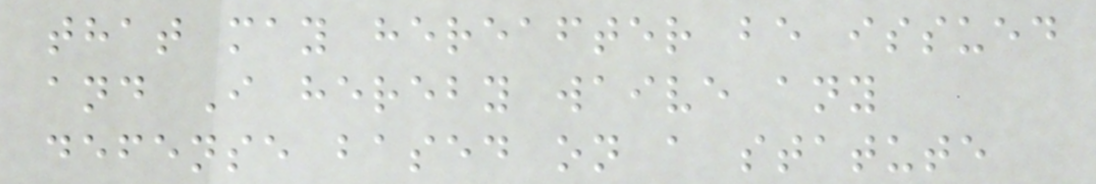that may hereafter be issued
and I hereby waive any
defense based on a statute
